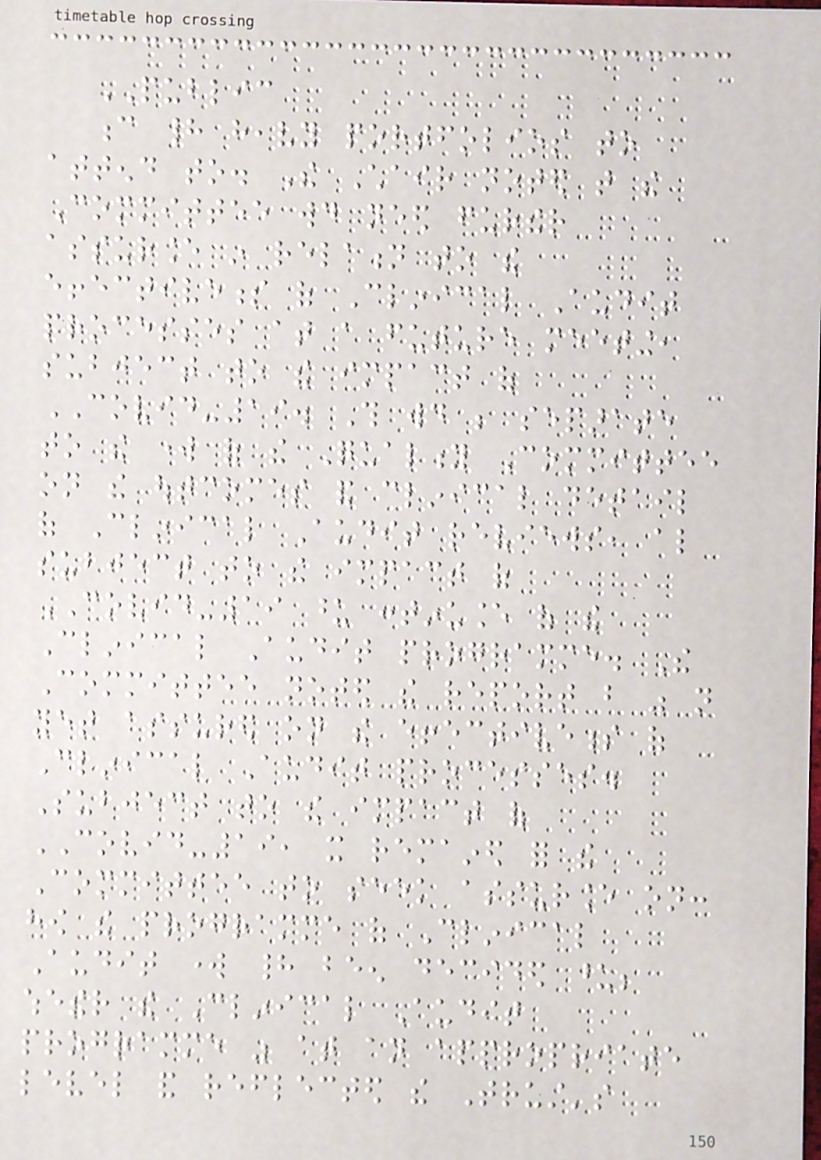PUBLIC
c had heavy portfolios to
attend to. The Chair noted that the
Committee would need further
assurance in relation to the
effectiveness of Clinical Audit
processes at a future meeting,
subject to the impact of
COVID-19. This would be separate
to the work of the Quality Committee
on the outcomes and clinical detail
of Clinical Audit reviews, also
subject to the impact of
COVID-19 upon continuance of the
Clinical Audit programme. The
Committee noted the report but was not
yet assured on the effectiveness of
Clinical Audit processes.
Subject to the impact of
COVID-19, it remained for the
Committee to seek assurance on:
how the programme of Clinical
Audit work had been decided upon;
whether the Clinical Audit
programme was at an appropriate
level and reflected the Trust's
